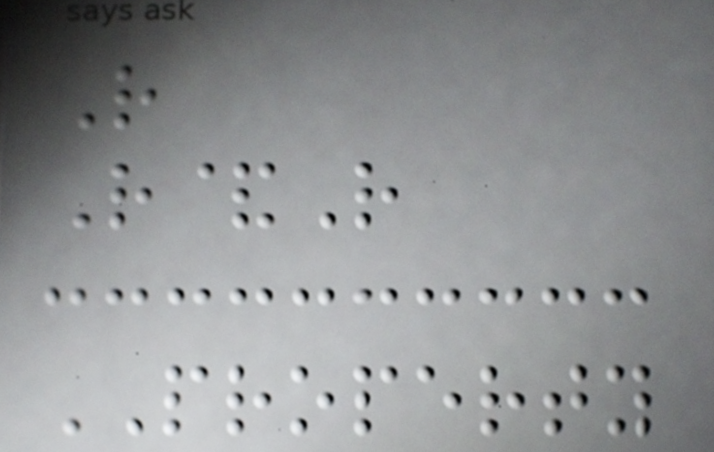R
R&R
PROPERTY
